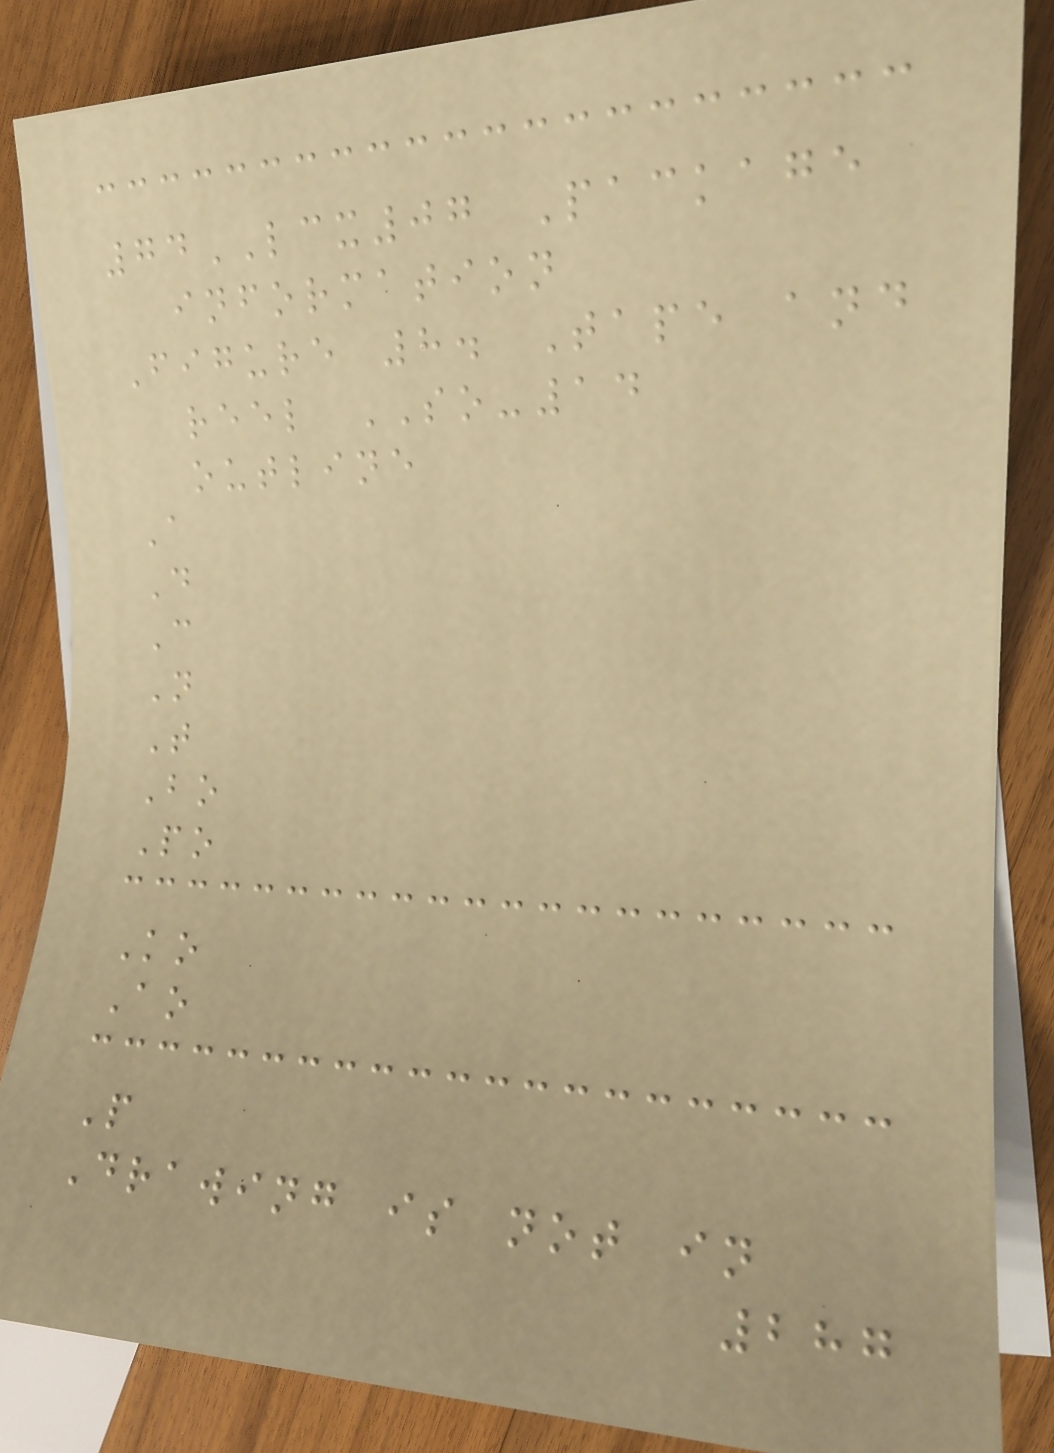74LCX07 Package
information
Figure 8. Tape and
reel SO-14
outline
A
D
C
N
T
Bo
Po
Ko
Ao
P
Drawing is not in
287
